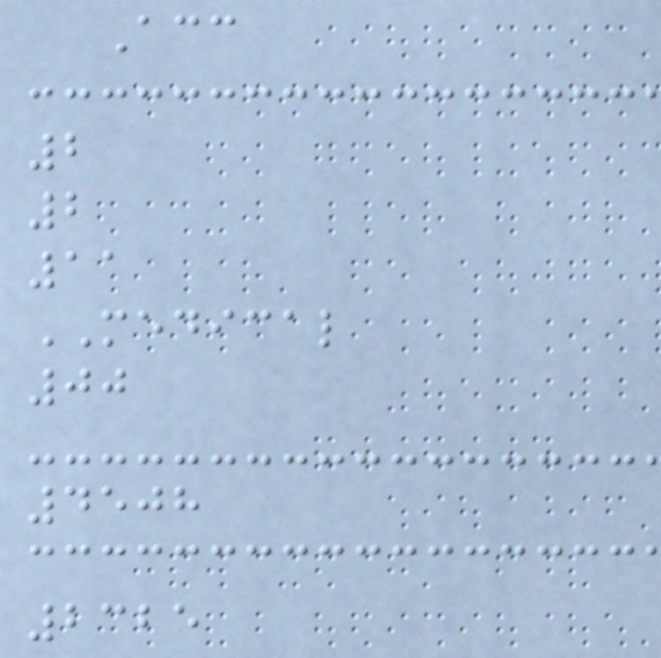Acc
2
2
11
MEDICAL
00
4508
2325
